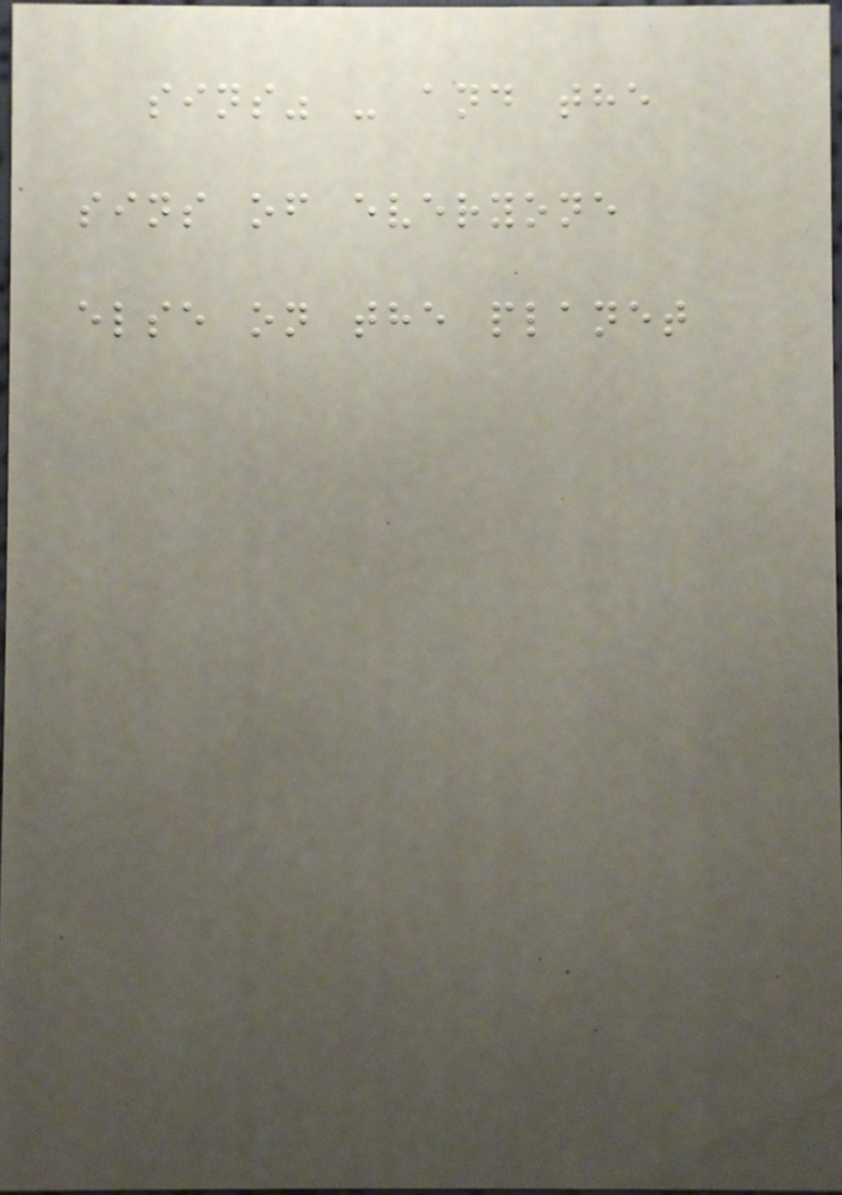sins" - and the
sins of everyone
else on the planet
